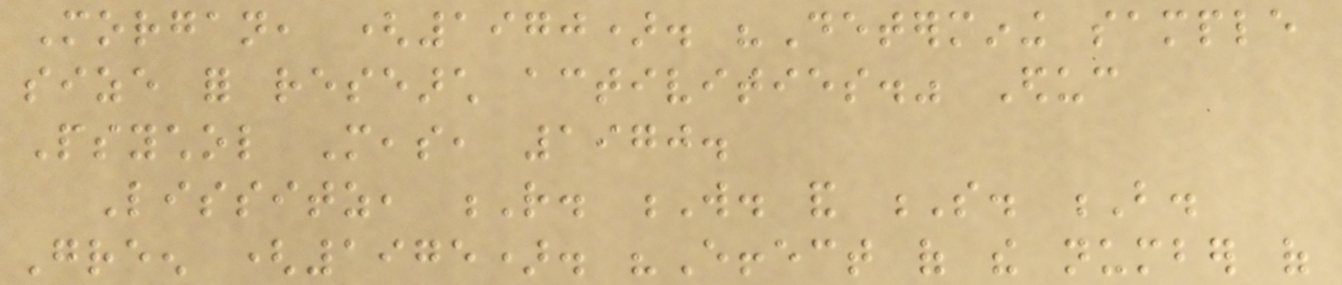Morgan, (1970). "Determining sample
size for research activities." Educ
Psychol Meas, 1970.
Lissitz, R. W. and S. B.
Green (1975). "Effect of the number of
